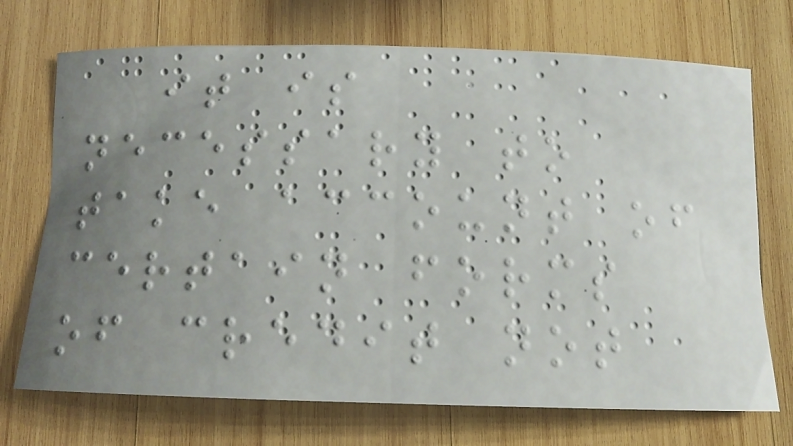it is
necessary to
take account of
certain forms
of credit not
